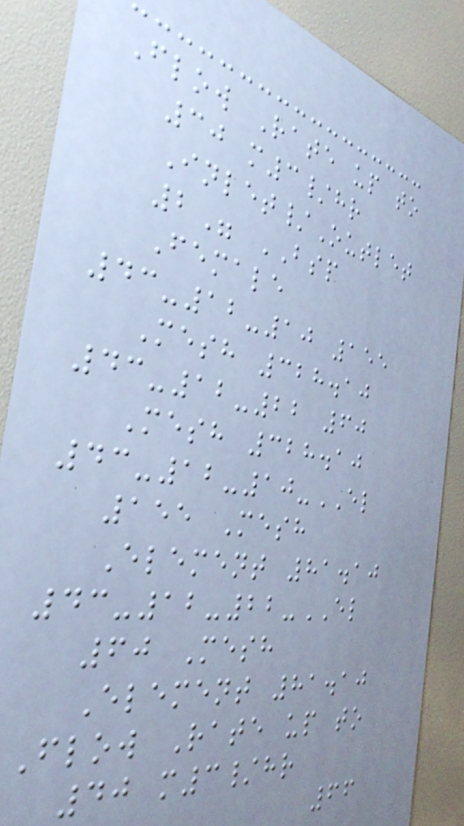Flow Rate up to
30 m3/hr
Inlet/Outlet
2" BSP
Female
43-12-10 155
Mesh 328.10
43-12-22 60
Mesh 328.10
43-12-10-EL
155 Mesh
Element 81.10
43-12-22-EL
60 Mesh
Element 81.10
Flow Rate up to
40 m3/hr
66
